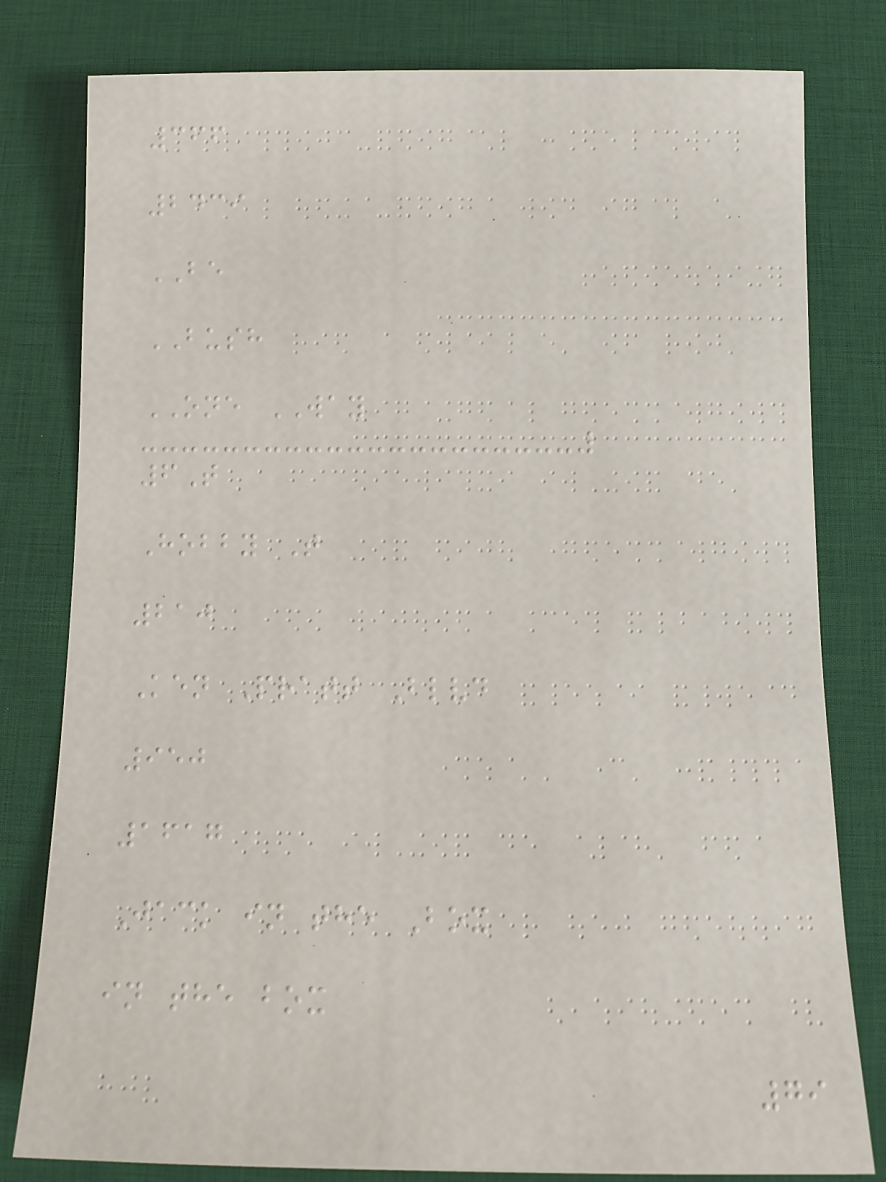366
2439
BE
BUSH
ONE WAY
6T
Hobby T
210
Ken Pratt Blvd
950
1617
Jack in the Box
in the box
79
